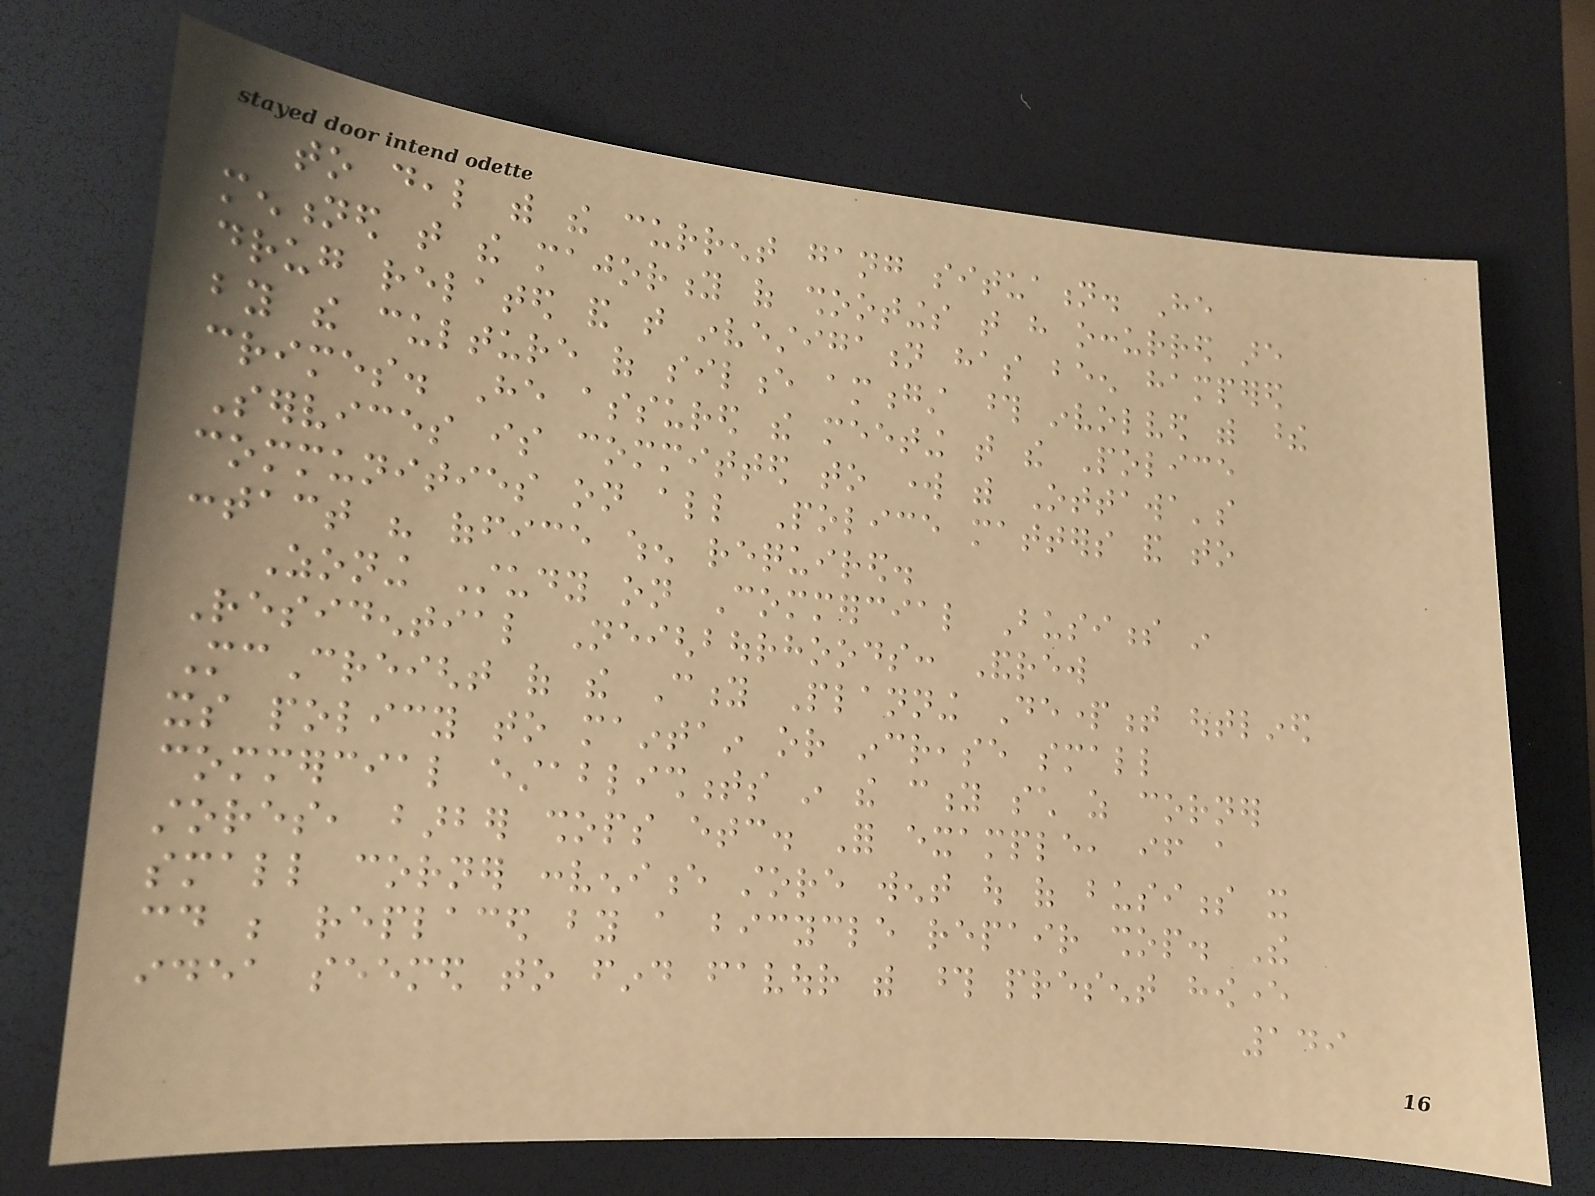to deal with the current gang situation. He
mentioned that the majority of shootings that have occurred are
drug related and that investigation has been hampered
by the culture of silence amongst those involved with these
crimes. He assured the meeting that the Police
Services is committed to work with Ottawa's
communities on all Police matters and to
contact his office when required.
Zoning Study on Commercial Business in
Residential Neighbourhoods: Andrew
McCreight of the City Planning Department outlined
its policy to maintain or increase small
commercial establishments in the city such as corner
stores, barber shops etc. For example, if a
small corner convenience store went out of business it
could be replaced by a bicycle repair shop. The
idea seemed to find favour with those present however
149
